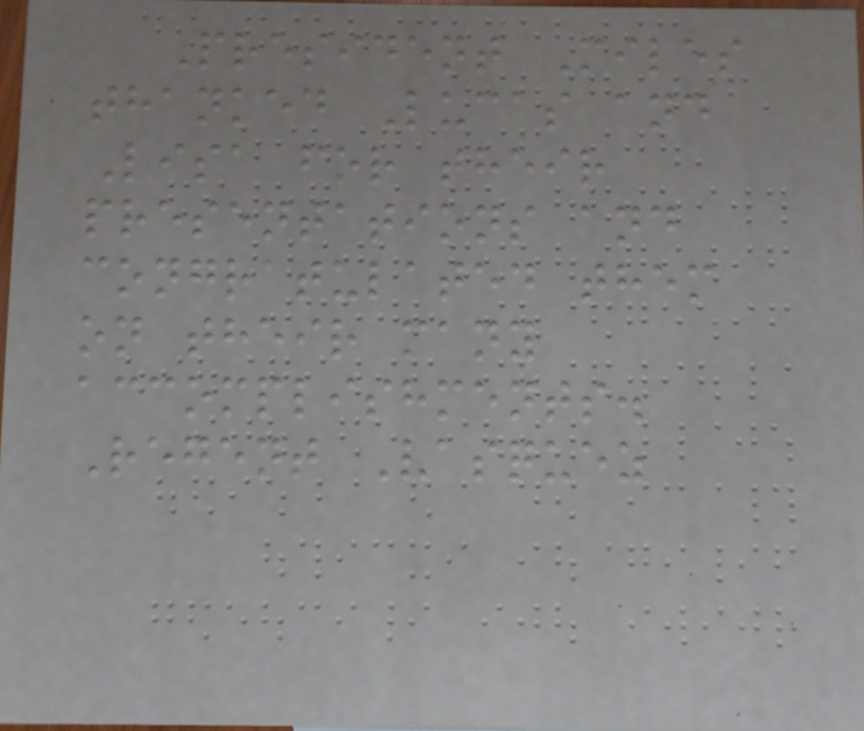President Miles
thanked Lucas and
Lisa for their
presentations and
congratulated them
on their many
accomplishments.
Regent Vasquez
